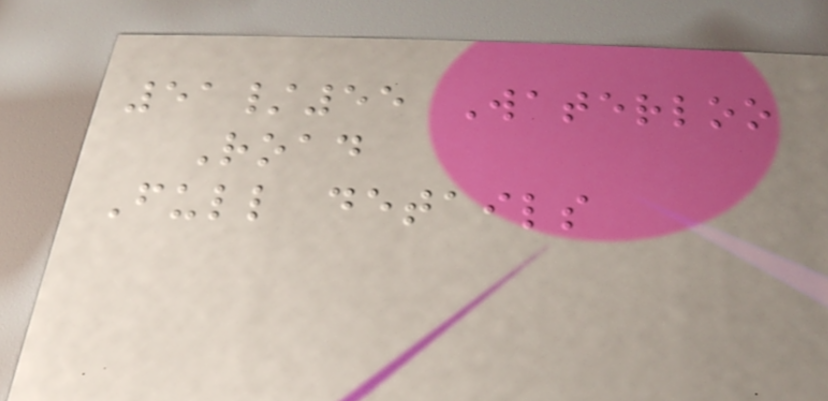51/55 Waterloo
Road
Full details
